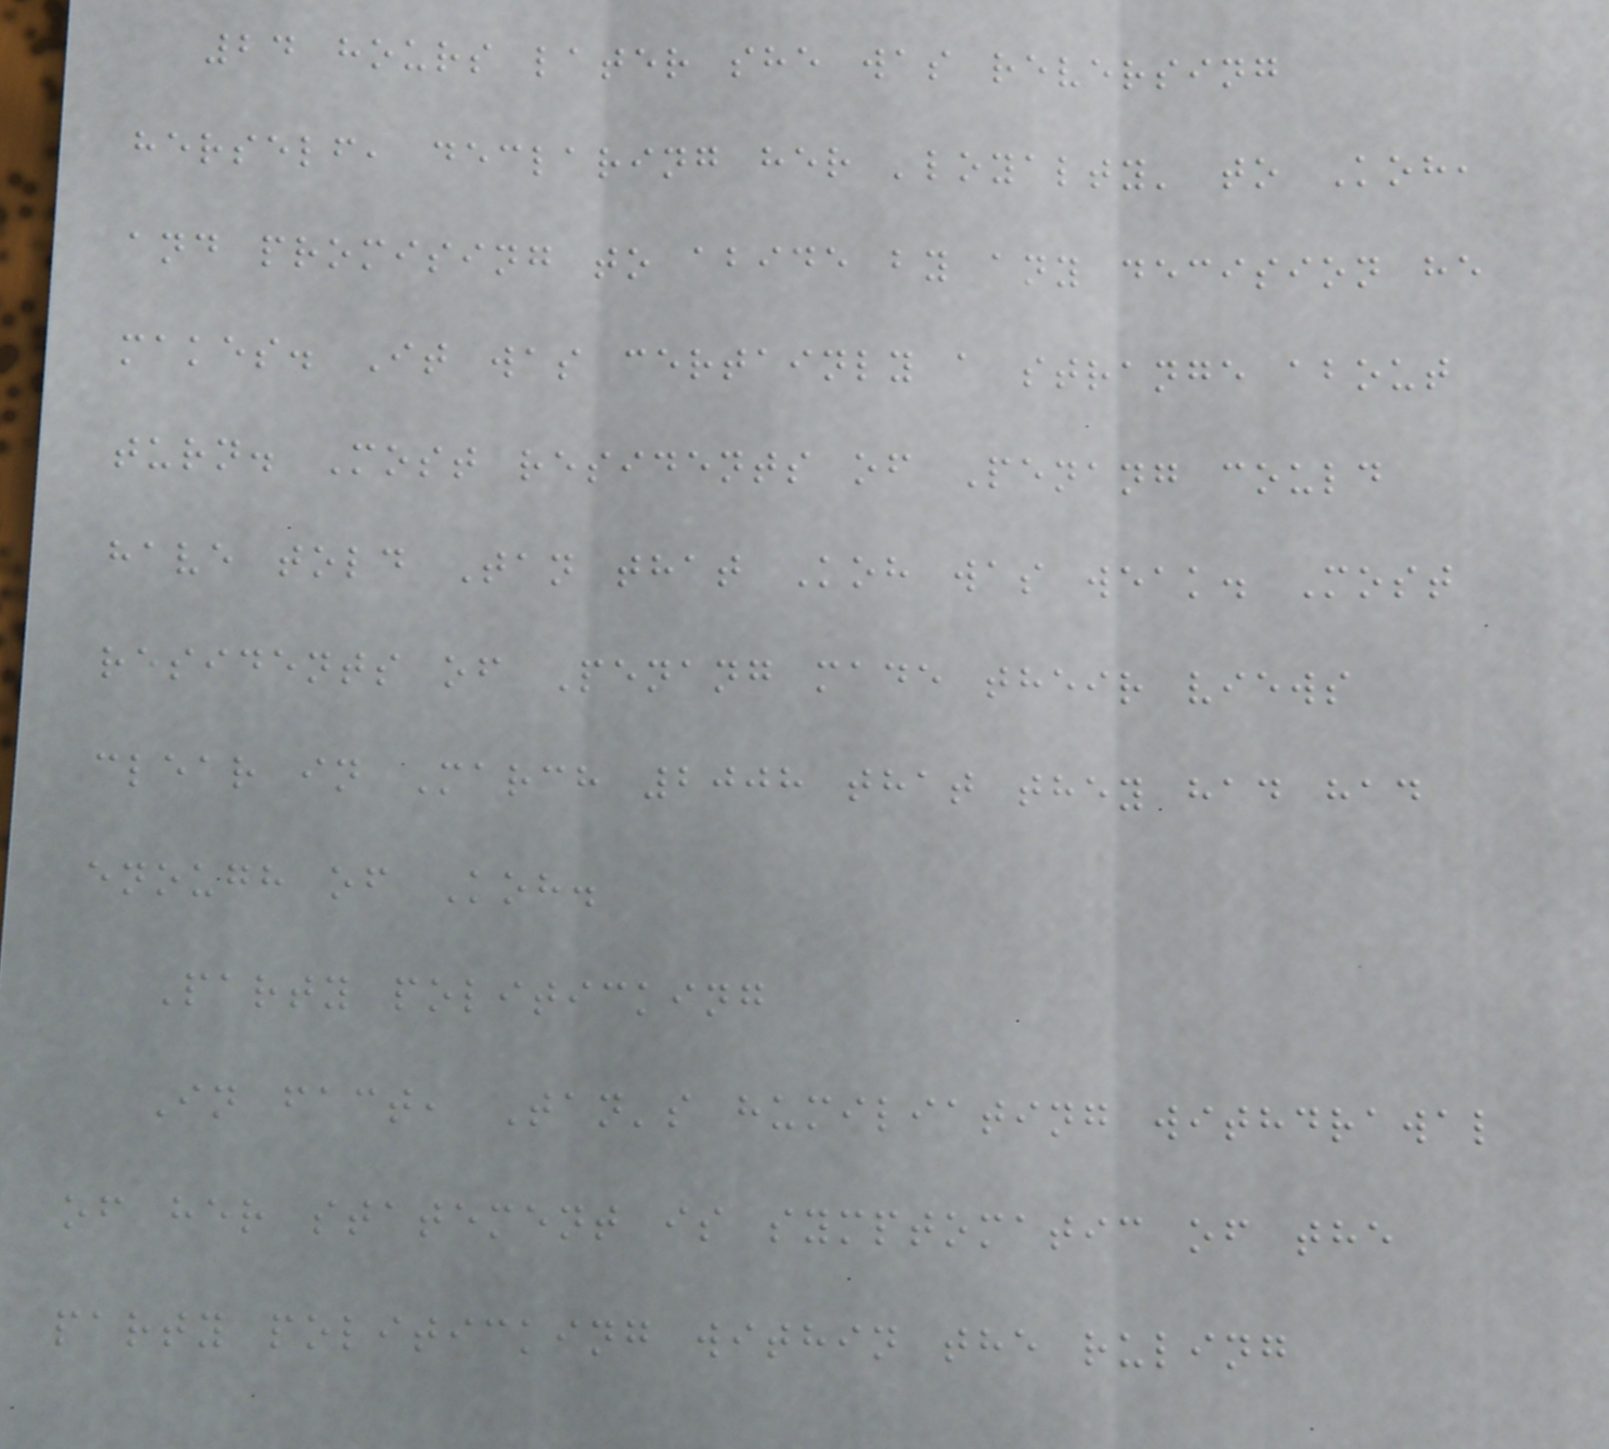24 hours later she was reversing
herself, declaring her 'loyalty' to Koh,
and promising to abide by any decision he
makes. It was certainly a strange about
turn. Most residents of Penang could
have told Tan that Koh was weak. Most
residents of Penang made their views
clear in March 2008 that they had had
enough of Koh.
Party politicking
In fact, Tan's humiliating withdrawal
of her statement is symptomatic of the
party politicking within the ruling
